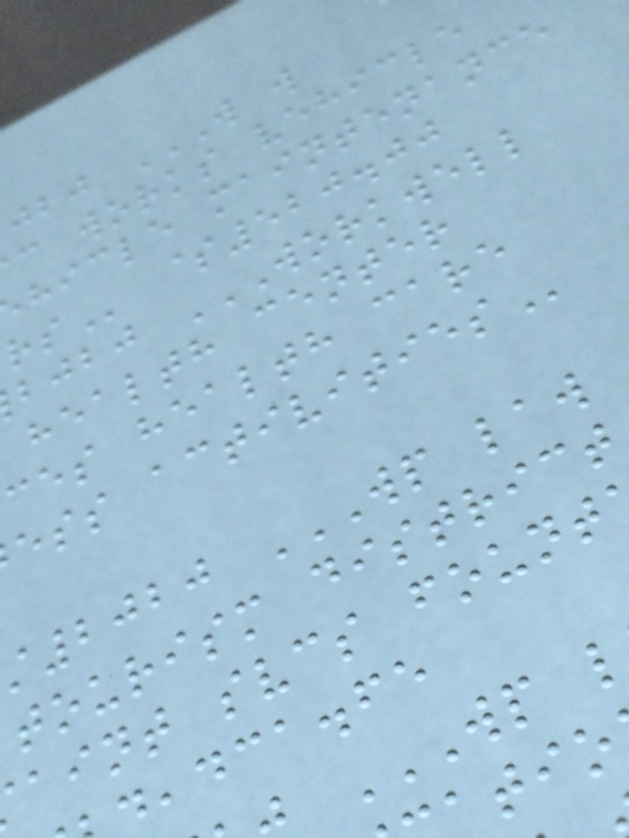c works vehicle
hicle maintenance
$520.00
health center
ces health care
tourism district
aint svcs
,dca.fe
